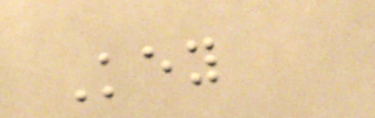Key
